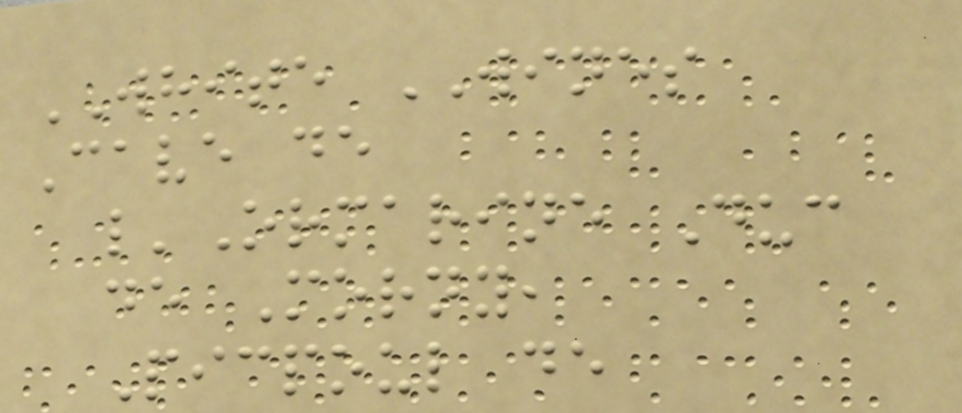WHITE WINES
Cave de
l'Ormarine Duc
de Morny,
Picpoul de
